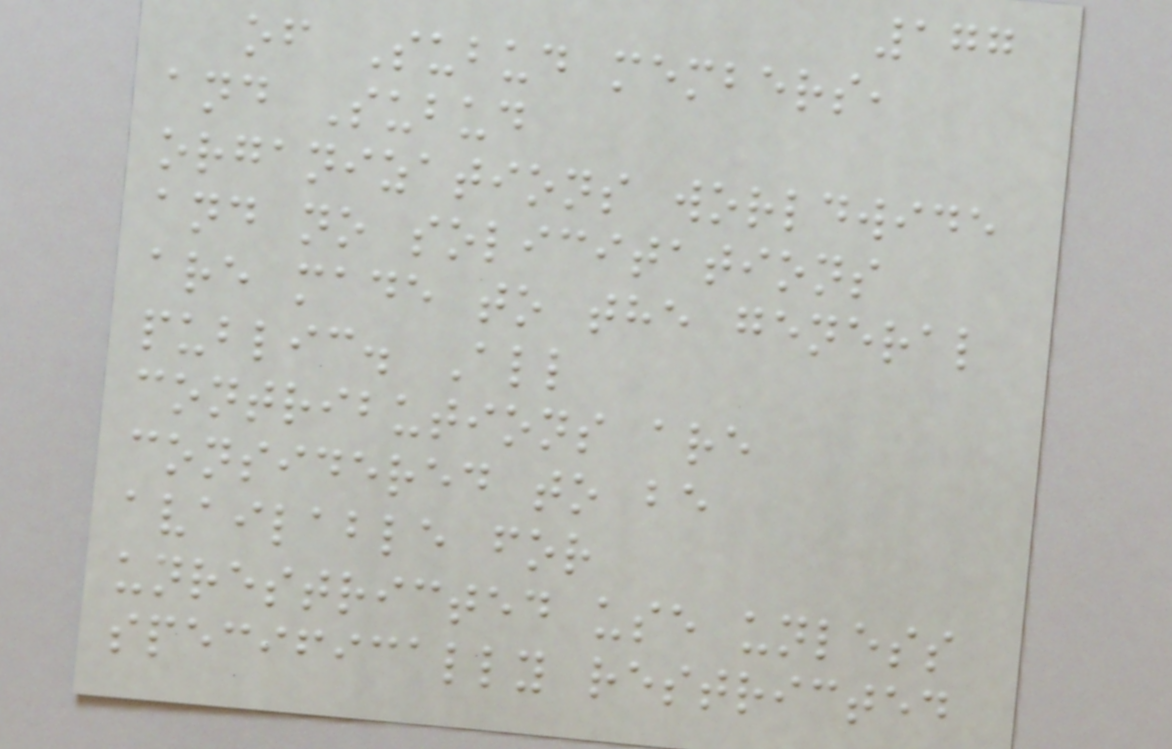177
of Subud members,
and Subud
organizations worldwide
and no solicitations
are made to the general
public. All
contributions are
considered to be
available for
unrestricted use unless
specifically restricted
